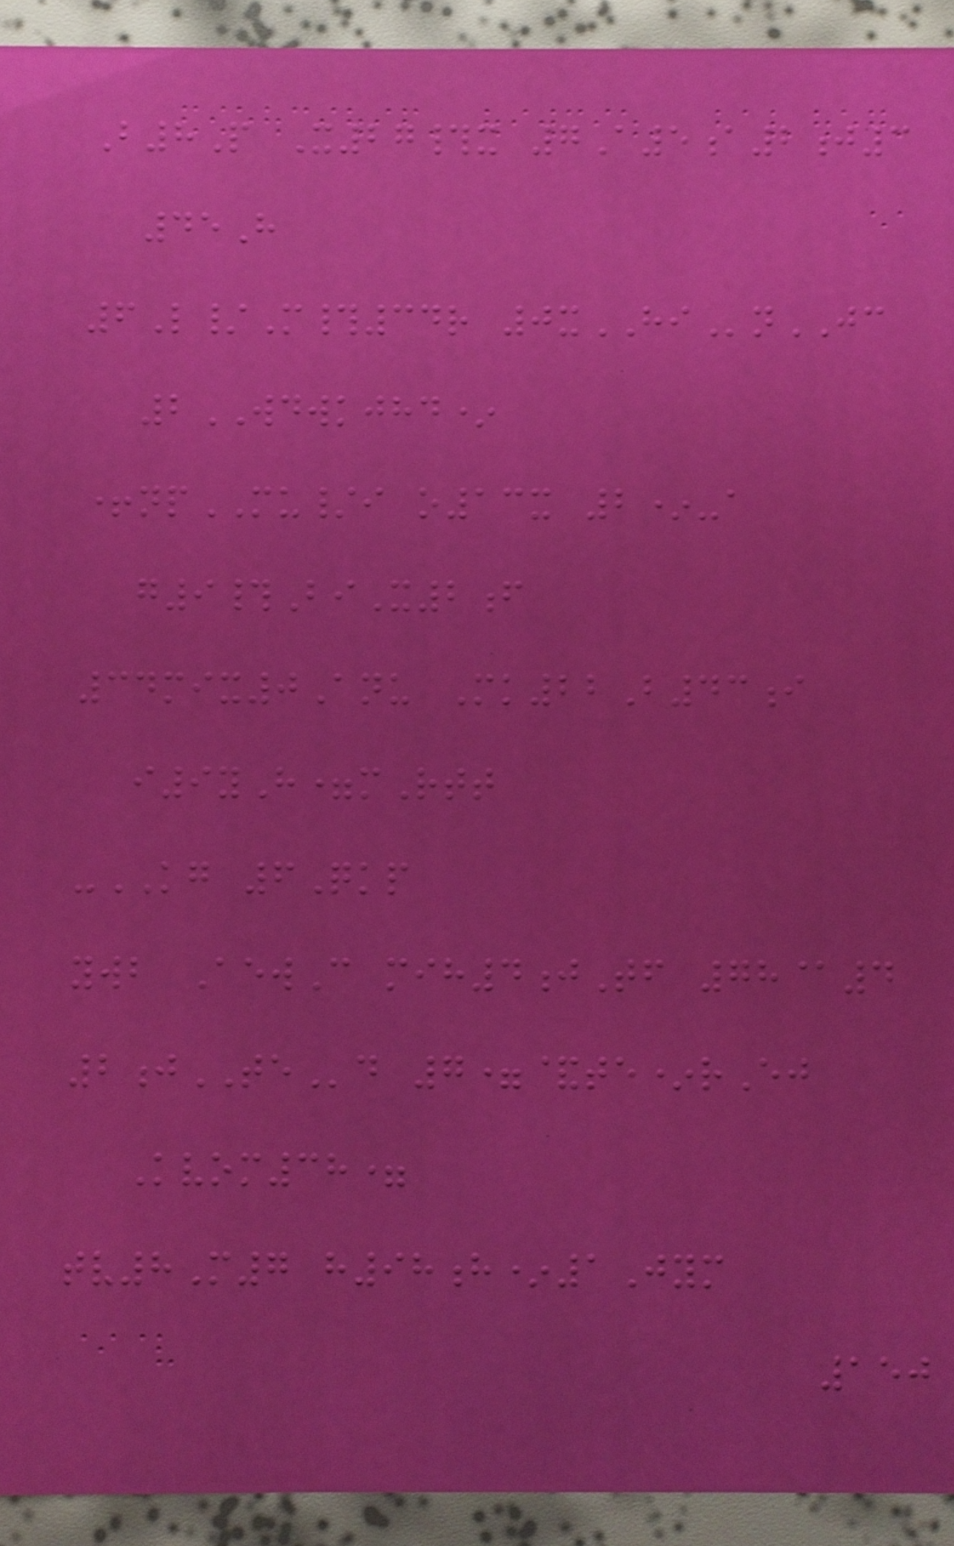B8P X27#x 7A5a2j3
45H
6L/M#34r 0xHInJC
2WDWKJHD*
+npMU/i o13x 2*-a
g9#BiX2f
34mix0Anu Mk22B43i
i9yH=mRtt
-KG 6Qkp
ywb AewC mih4jTf 78@4
2jTEd 7=&te*rEj
Kvom38=
tv8M7 h98h*1Jym
150
